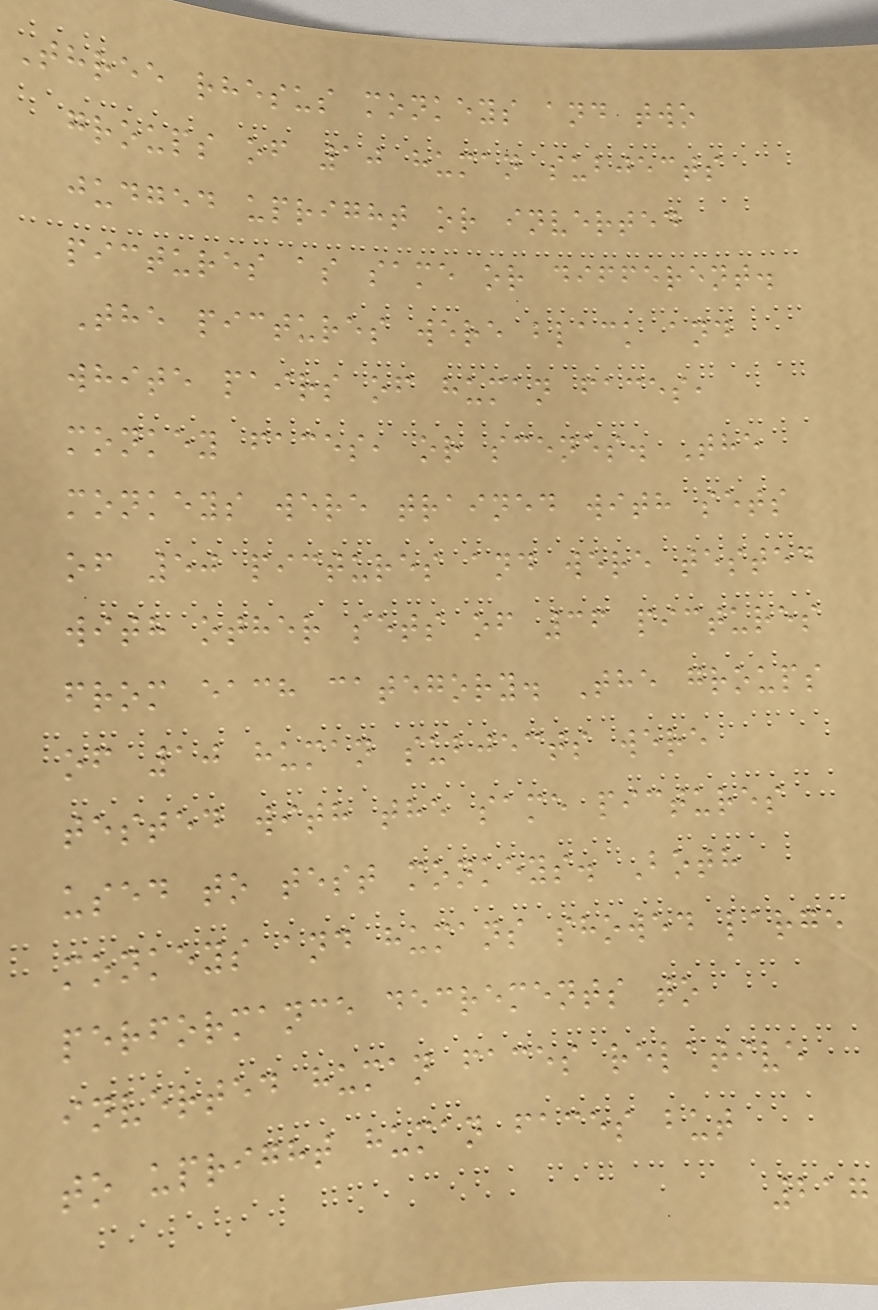Three rhesus monkeys and two
groups of 10 human subjects
judged upright or inverted
pictures as same or different.
The pictures were black and
white pairs of human faces,
monkey faces, or scenes. The
monkeys were trained with sets
of 50 pictures and were tested
with other sets of 36 pictures
from each category. The groups
of 10 human subjects were
tested with the same pictures
used to test monkeys. Both
monkeys and humans showed large
performance decrements to
inverted human faces relative
to upright human faces but
217
